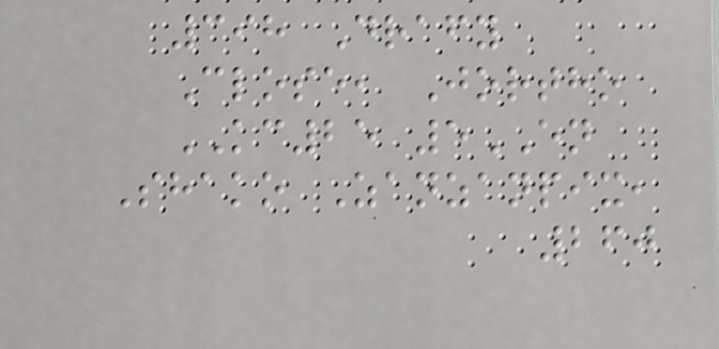398 Drafy
Close, Jortho
KC25 5EN
Shako Zanzanpix,
260
